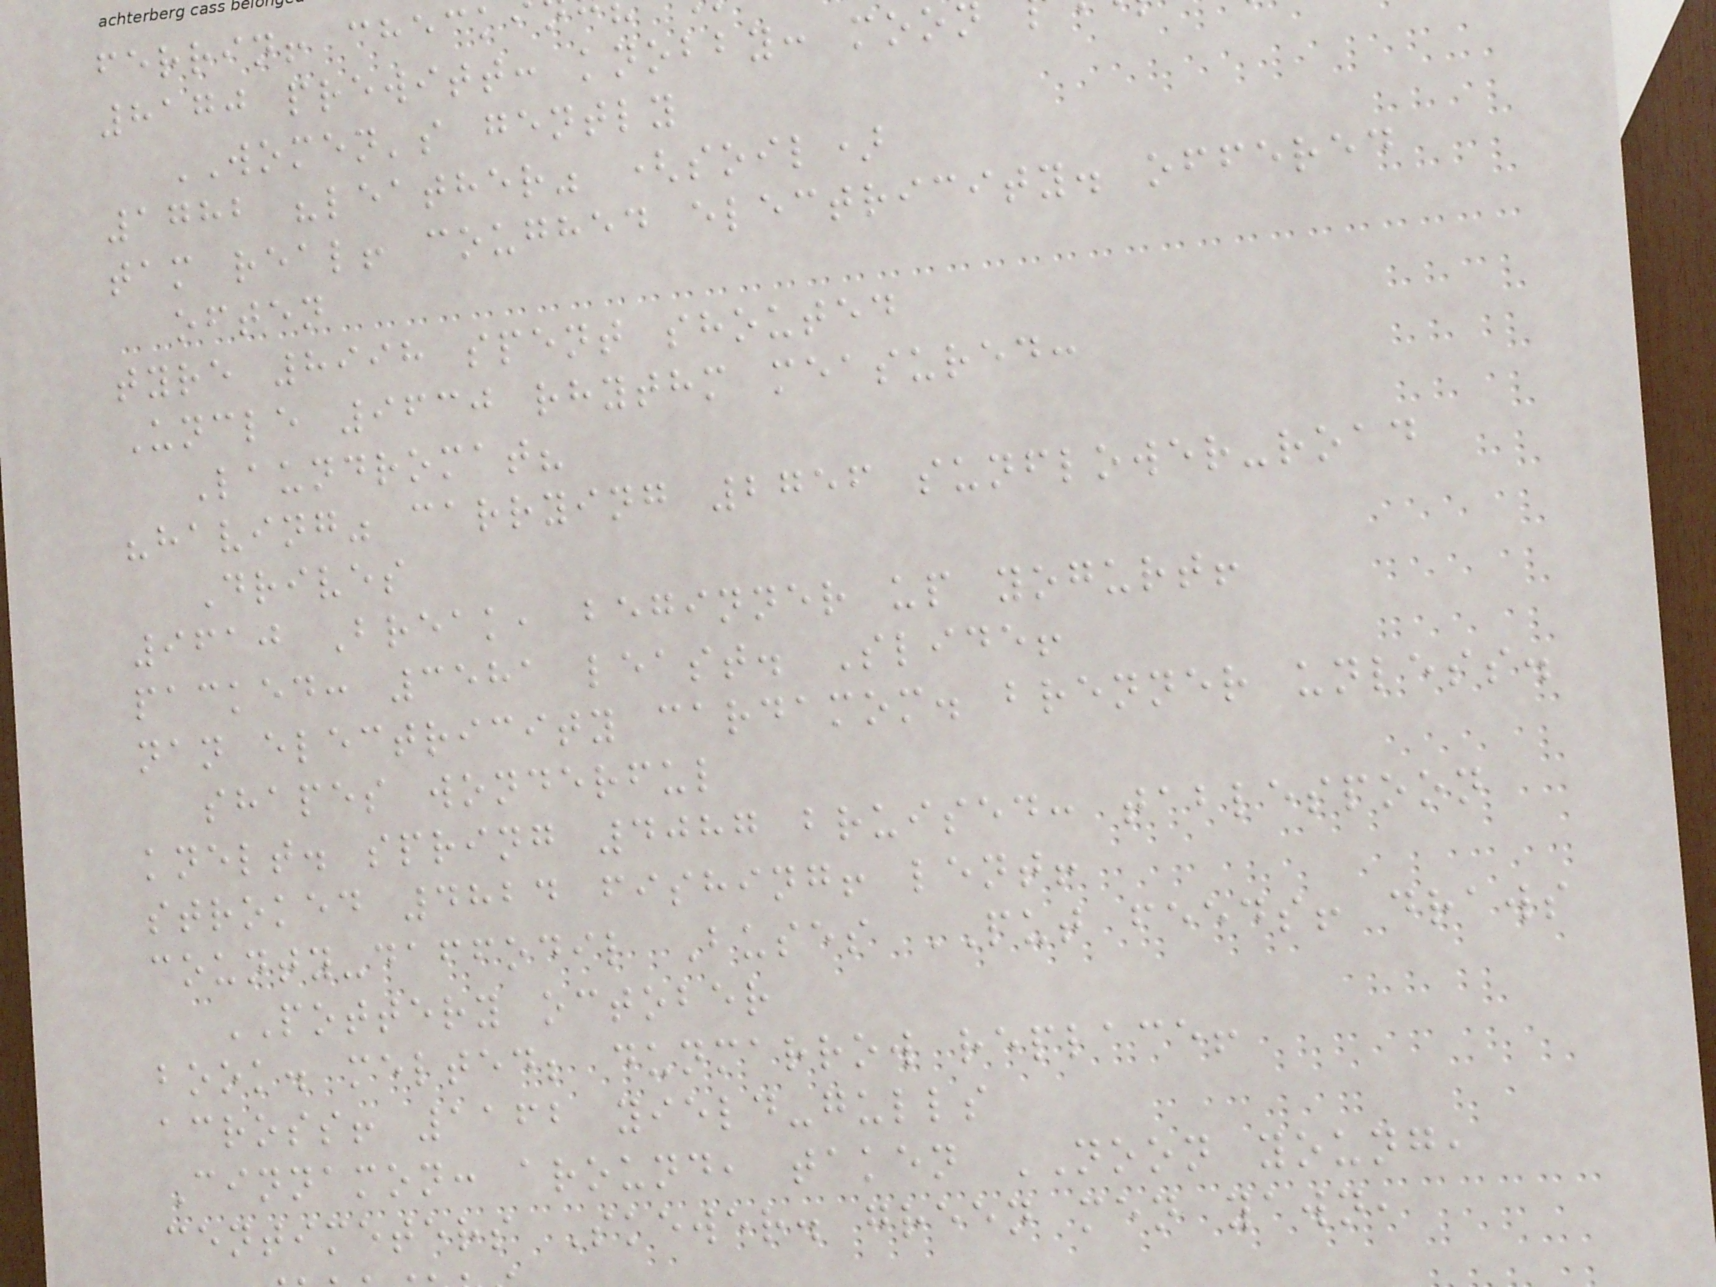ferrin! check
8170 prewitt: knobby: moo
WOMEN's gently
1782 "leather" (soil)
tam real! coughed electricity. offered
often
tyre 8998 spent shouted
Uncle 9630 rhythm measured:
Laundromat?
"having" carrying 2756 sunflower-road
Drives
9610 Break, beginner up yogurt!
packed: 3581 least. Slide!
nan electricity cardamom. brenner unless.
shapes wonderful
knelt. spring 4087 bruised: tablespoon
stroked 4824 fishing! lent!
county-daffodil Buses PUT feeds! draws
POTTERY october
book. melted; dunmarrow replace!
across! 1162 yield-gulls
Cinnamon: around, taken NOON young,
centimeters Skewer. green men yawn,
